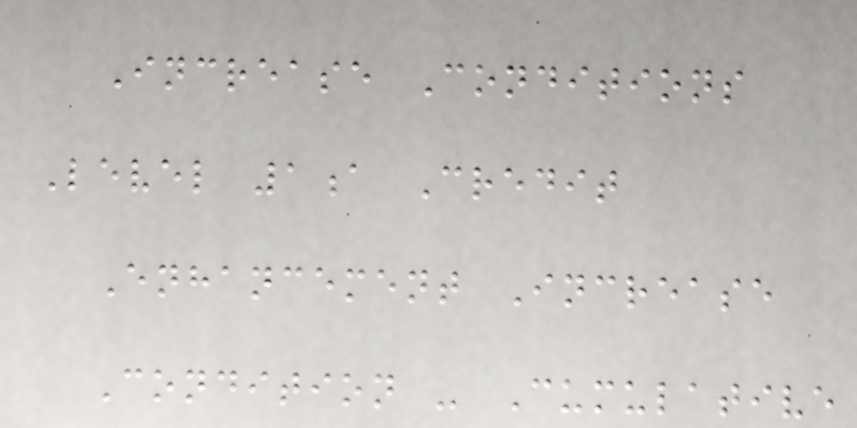Increase Conditions
Level 1a Credit
Enhancement Increase
Condition - Cumulative
